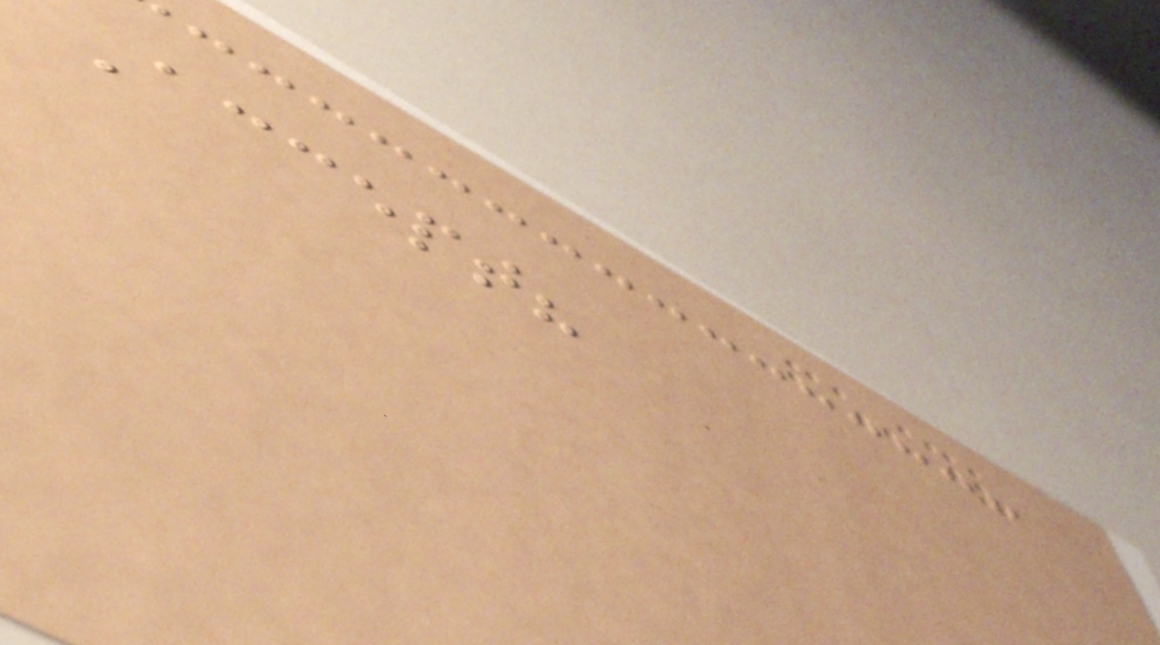Accept?
